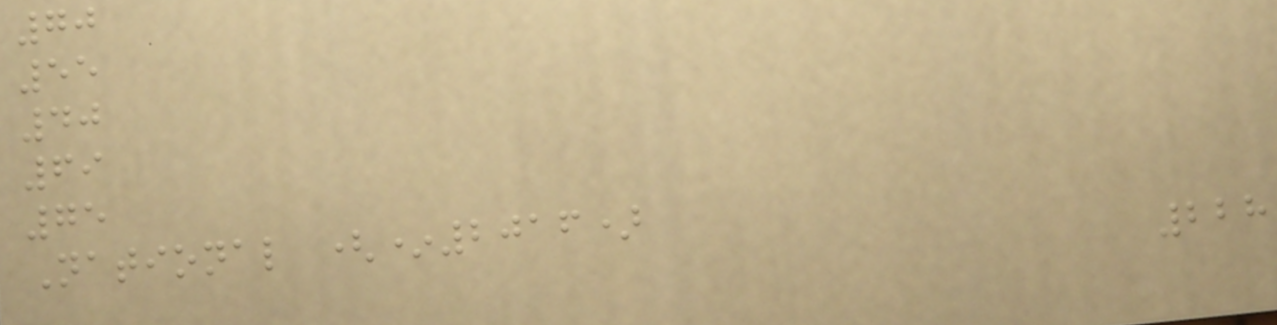70
55
40
69
75
National (*2016)
228
